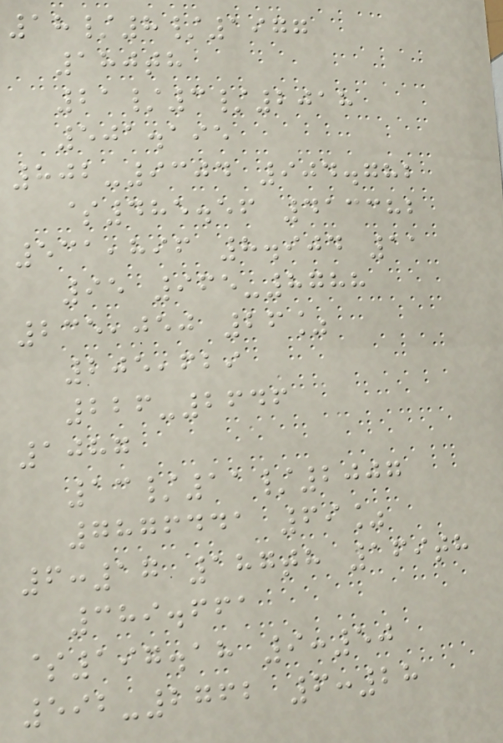18/8/1977
180th
21/3/2018
501.195
802-9304 904.782
$485.56 413382
531,896 8.904 11
95 965-8788
235,050 26%
205,629
226-2646
1087
13/11/2007
7876441 69%
6:17 187th 169th
389.661
$197.18 9:50
592-2762 6:28
